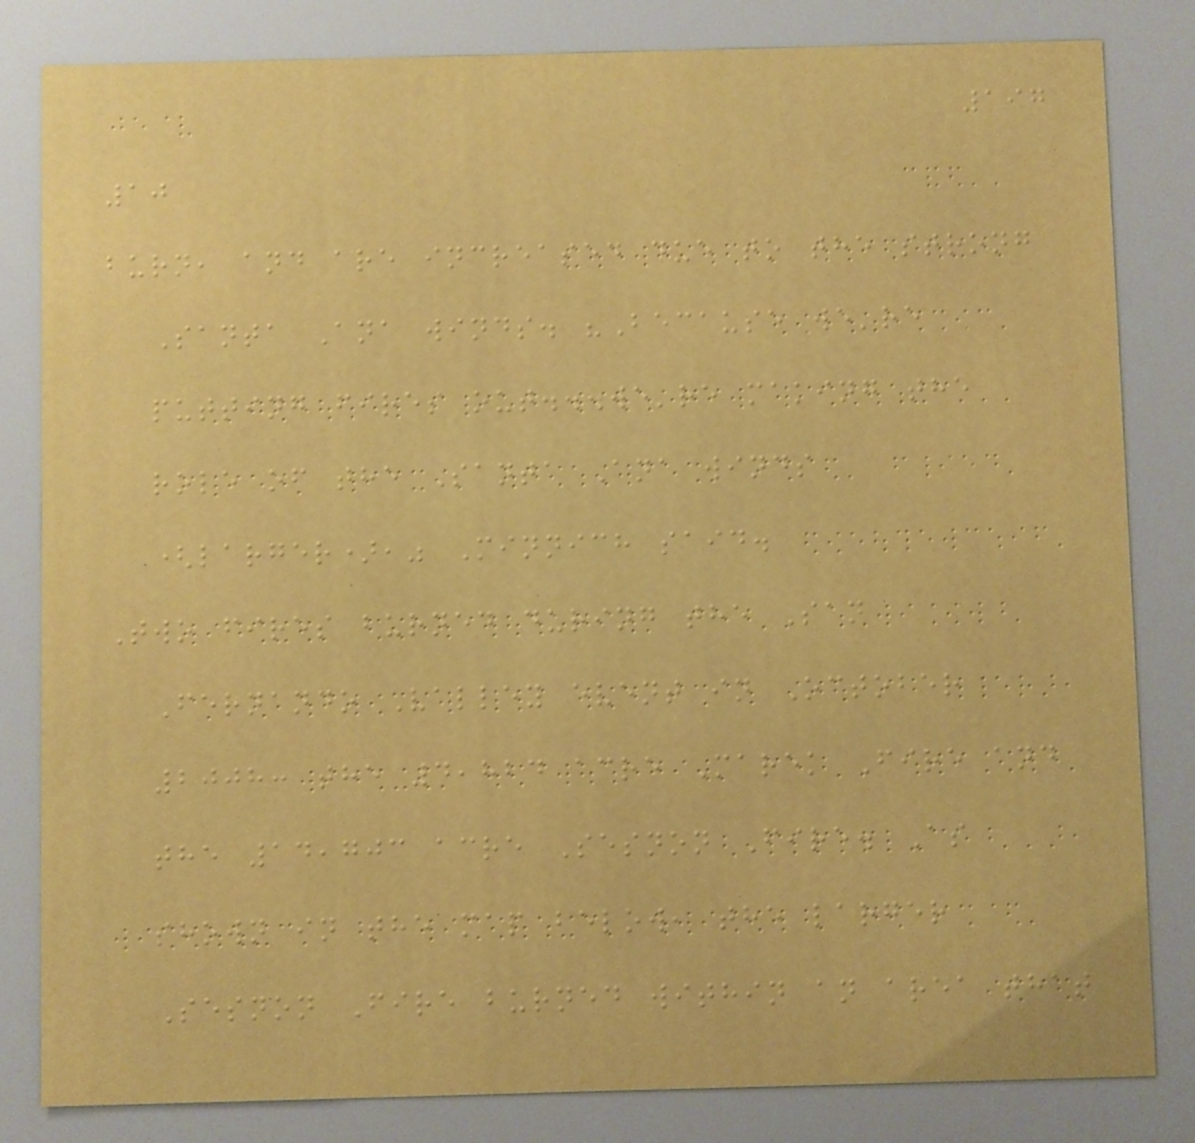197
10
burn, and are increased due to the strong
Santa Ana winds. "Because we're
putting fires out...we're making the
role of the Santa Ana winds
(larger)," Minnich said.
Two fires burned during the San
Fernando Valley event in October
2008: the 4,824 acre Marek Fire and
the 14,703 acre Sesnon Fire. As
shown in the map below, the larger
Sesnon Fire burned within an area that
